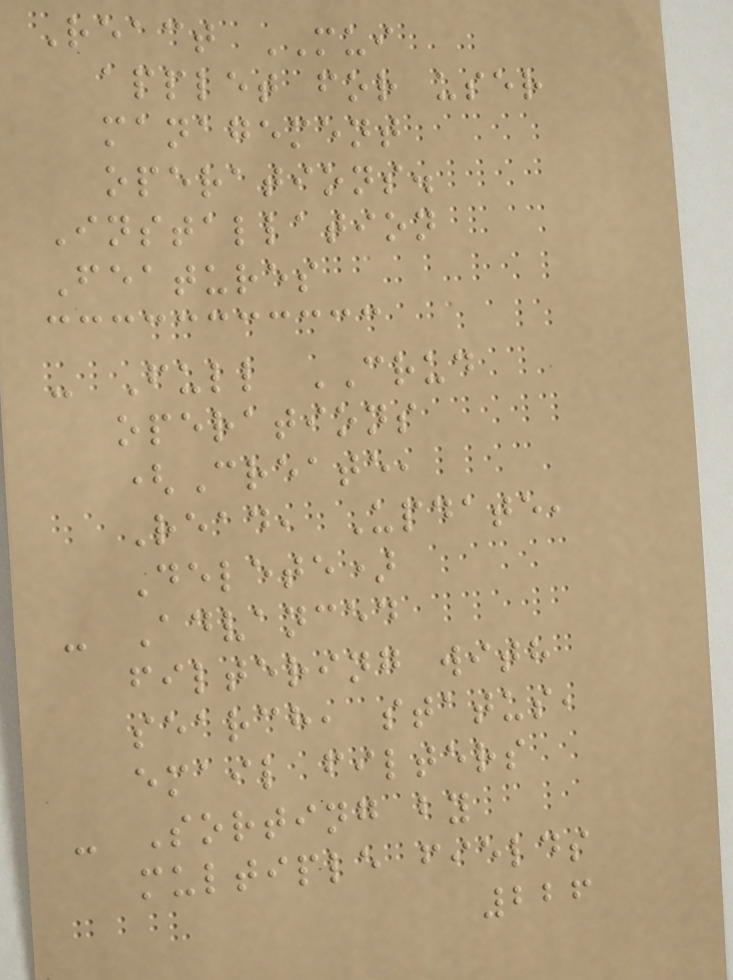React MUI
applet for user
management
operations.
Installation
Features
- Full CRUD
operations
(Create,
Read, Update,
Delete)
- Advanced
filtering with
search, status,
email filters
- Sorting by
multiple fields
226
